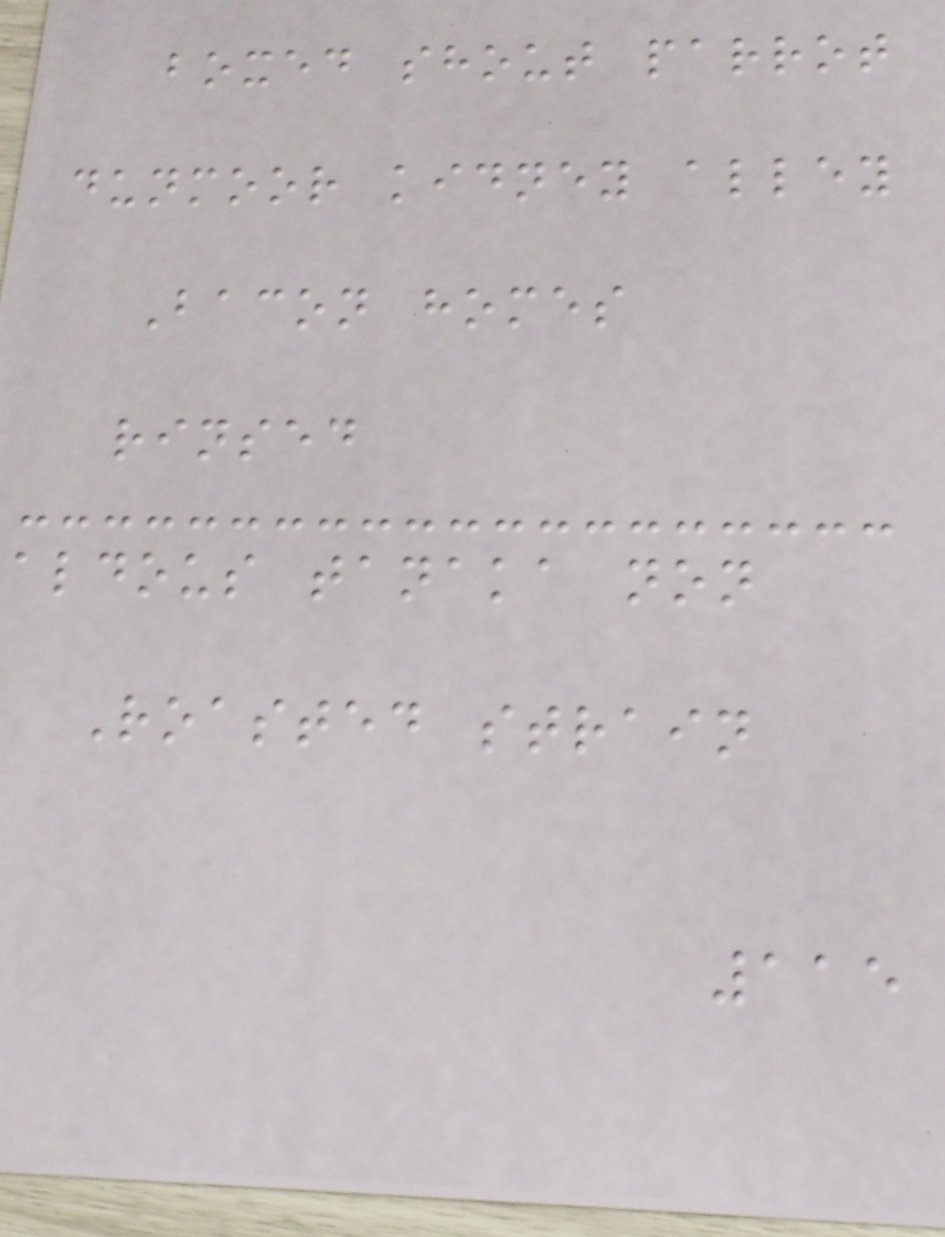boxed shout parrot
dunmoor kidney alley
Bacon homes
rinsed
aldous tanaka non
Roasted strain
115
